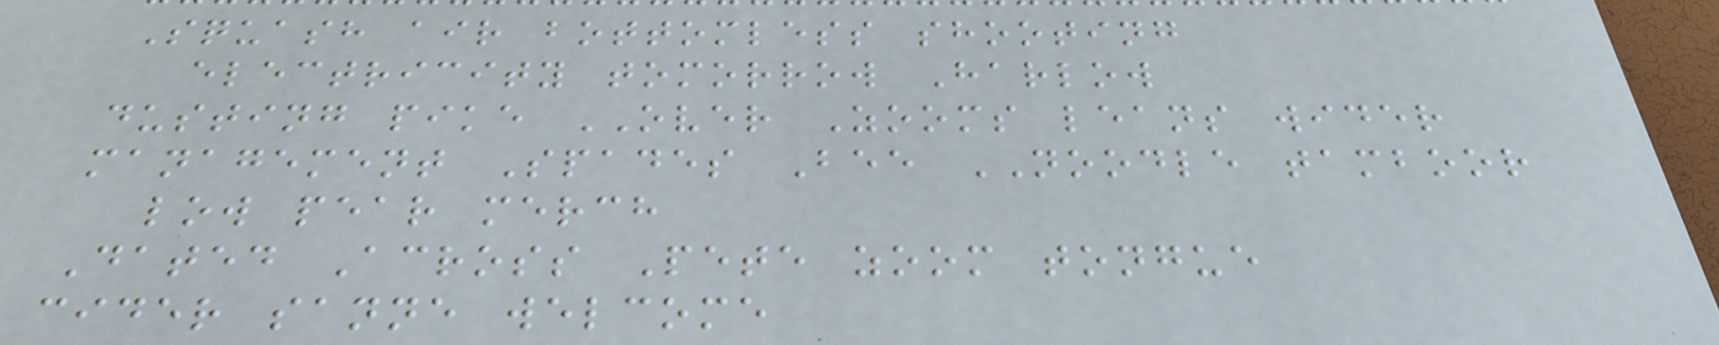Squash air bottomless shooting
electricity tomorrow Harlow
dusting pike OVER Zooms leans wider
management Spades Bee NOODLE tamboor
low pear merch
Dated Across Pete zoom tongue
cider sanne welcome
